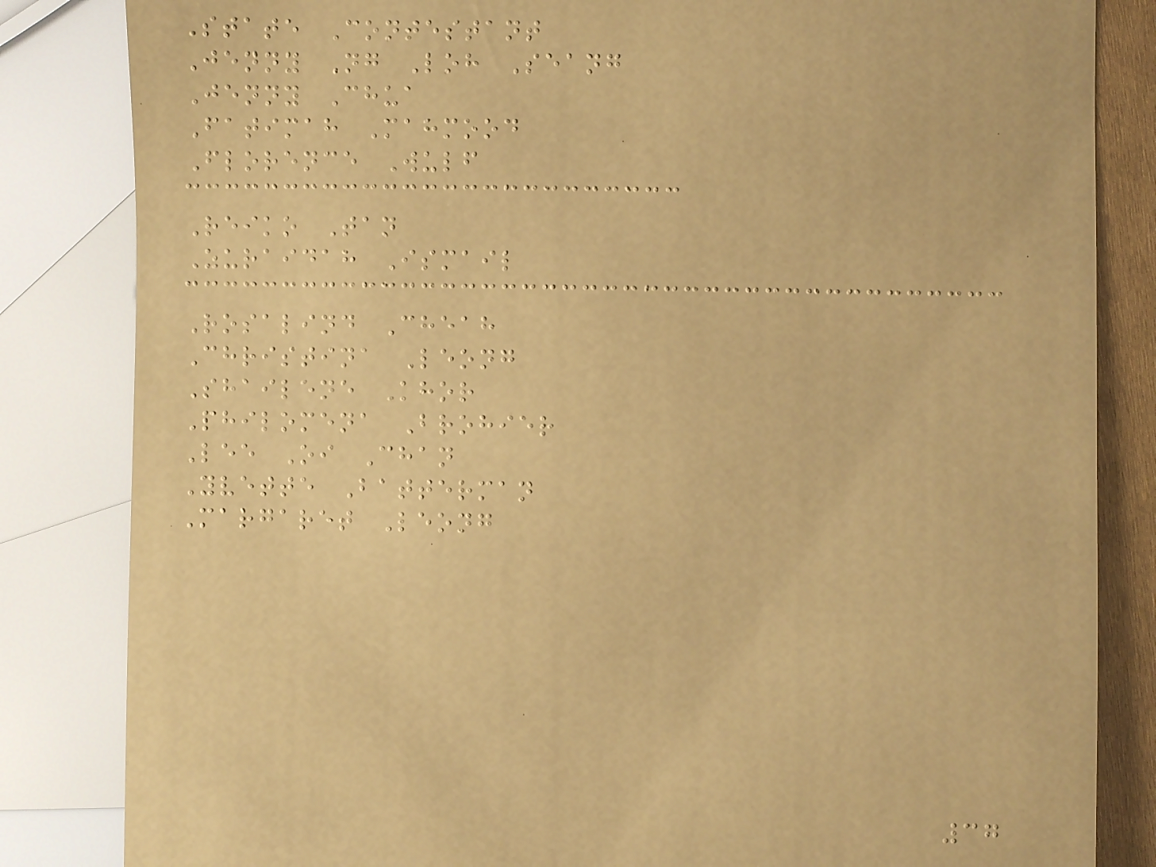State Contestant
Jenny Ng Loh Seang
Jenny Chua
Fatimah Mahmood
Florence Wulf
Reiko Tan
Zuraidah Ismail
Rosalind Cheah
Christina Leong
Shailene Khor
Philomena Brohier
Lee Oi Chan
Yvette Batterman
Margaret Leong
37
